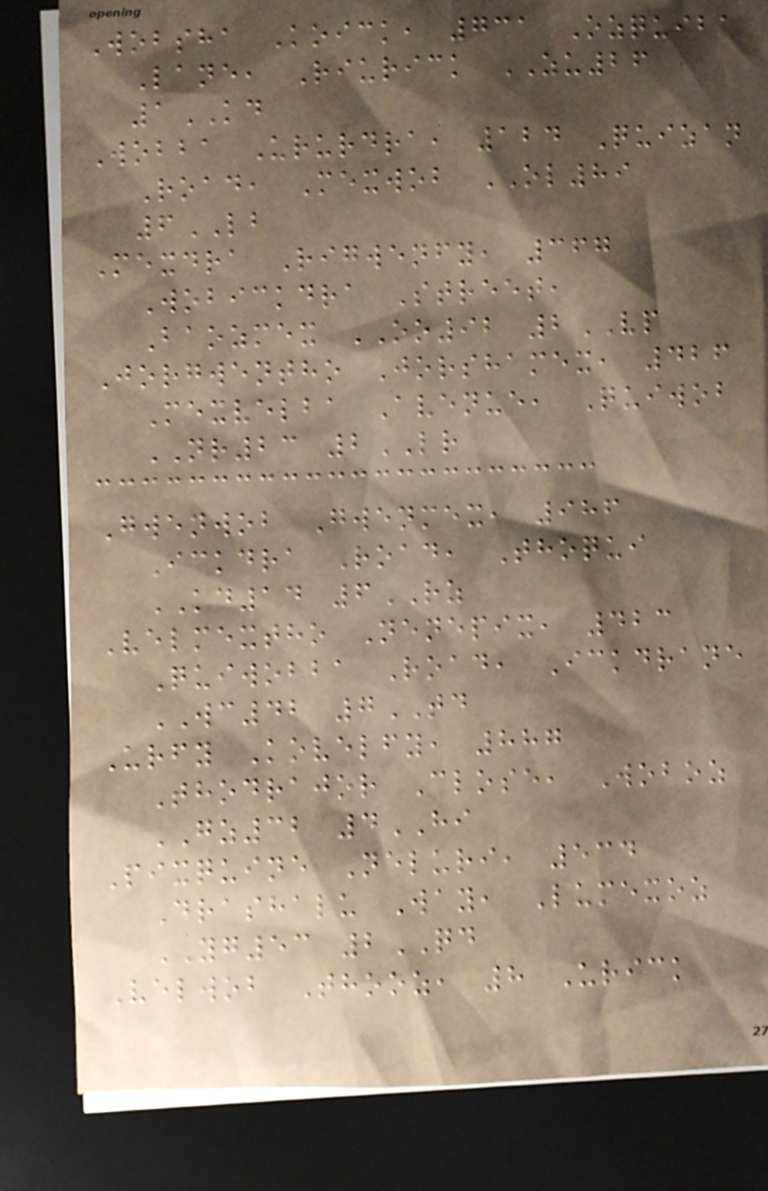Wobsha Koick, 731 Ozquiba
Lane, Riurick ZU26
1KD
Wobba Ururdra, 124 Quizan
Road, Mexwob OL89
6LB
Mexdra Rigwenfy, 367
Wobickdra Street,
Baozmex OO92 2VP
Jorgwentho Jorshamex, 426
Mexvelba Avenue, Quiwob
NR23 2LR
Gwenwob Gwenmex, 986
Ickdra Road, Thoqui
KD14 6RZ
Velmextho Nenepix, 423
Quiwobba Road, Ickdrane
WC42 7TD
Urfy Kovelfy, 887
Thodrajor Close, Woboz
GZ32 4HI
Pixquine Neluri, 534
Drashalu Way, Lumexoz
YG53 2QD
Velwob Thooz, 8 Urick
